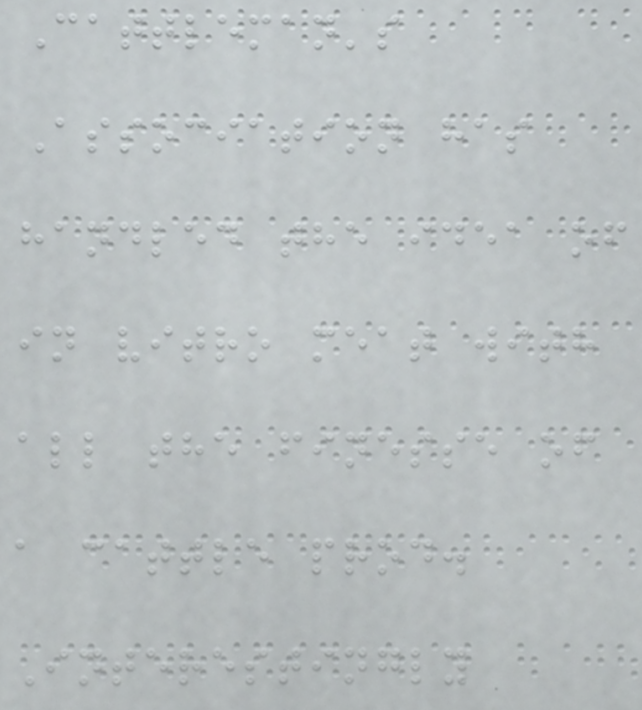Cattleman's
Association has
handled the idea of
in vitro meat with
all the finesse of
a cattle prod.
Interestingly
